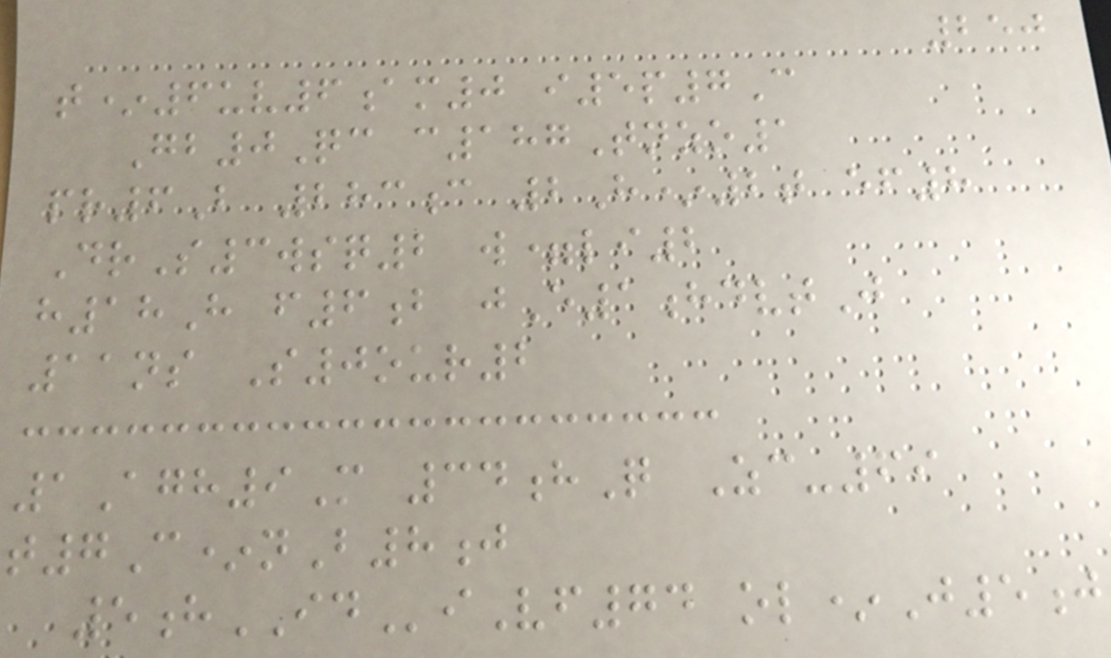250
t*6uv6am0 i5p7C
Gb0Qc c187Tnzo1
pr6B 283c 2H*2t ef8
DrS3wsq2 w=li2
h18H f6b jE1hdvtJ
11ns S0our2
1Agh9M 34hQ Zc-69
t7C*nB8j
5hIDiVf74 ol*J5j
